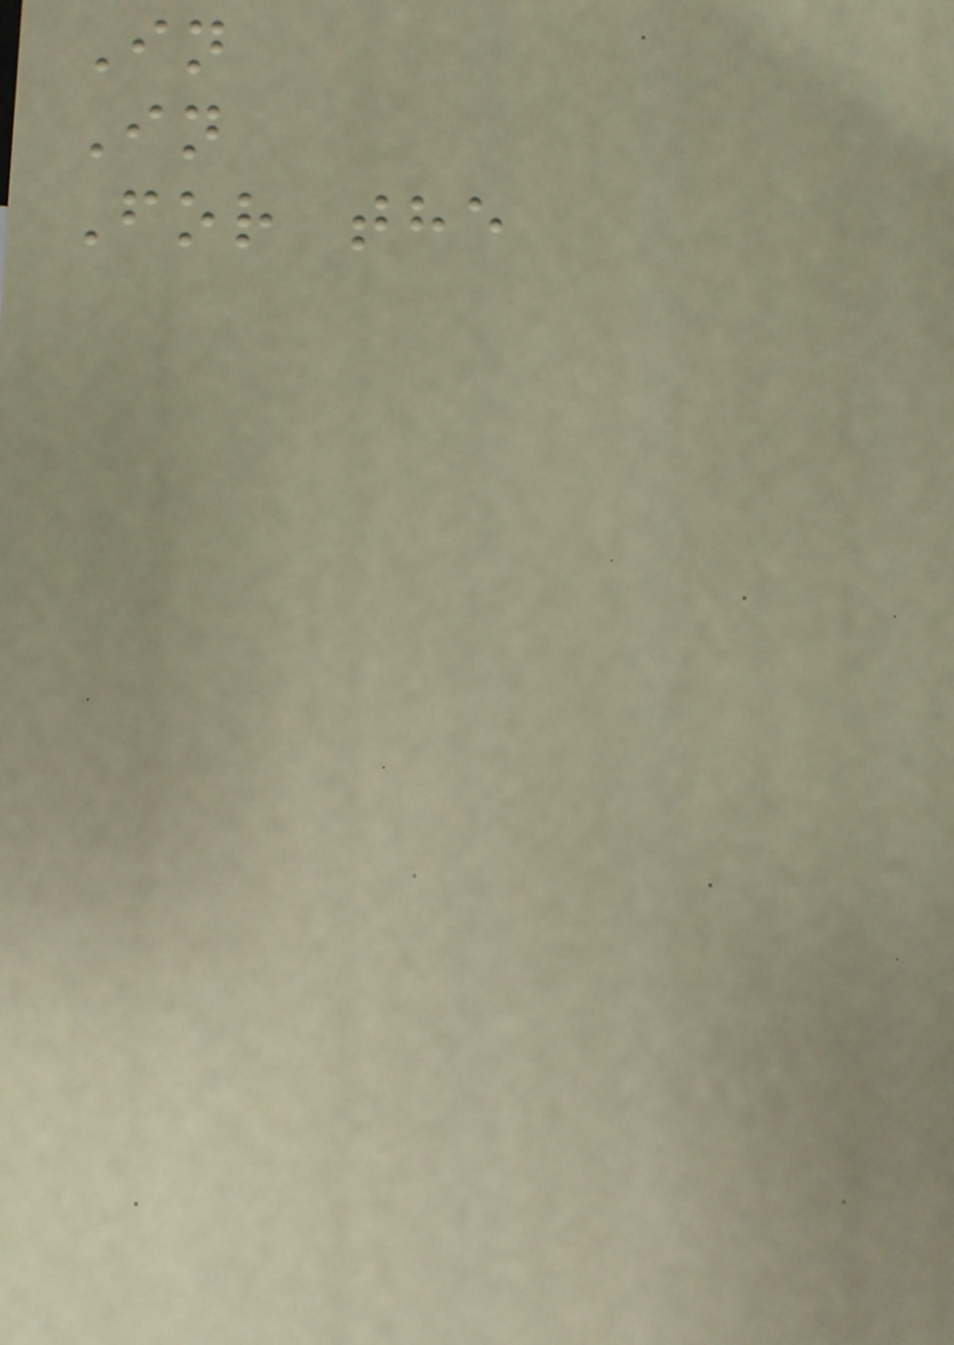In
In
For the
